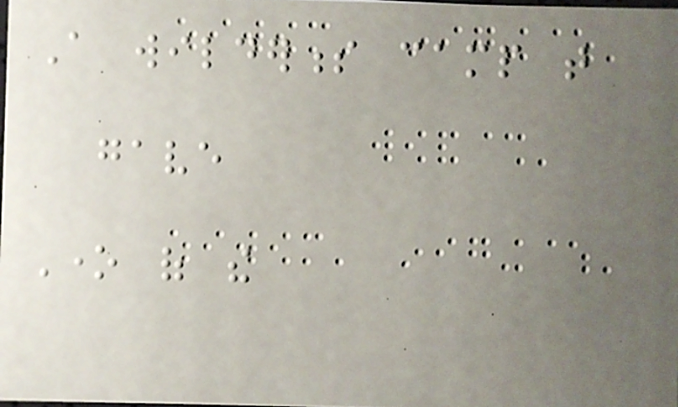A wilderness camp that
gave
One of the
